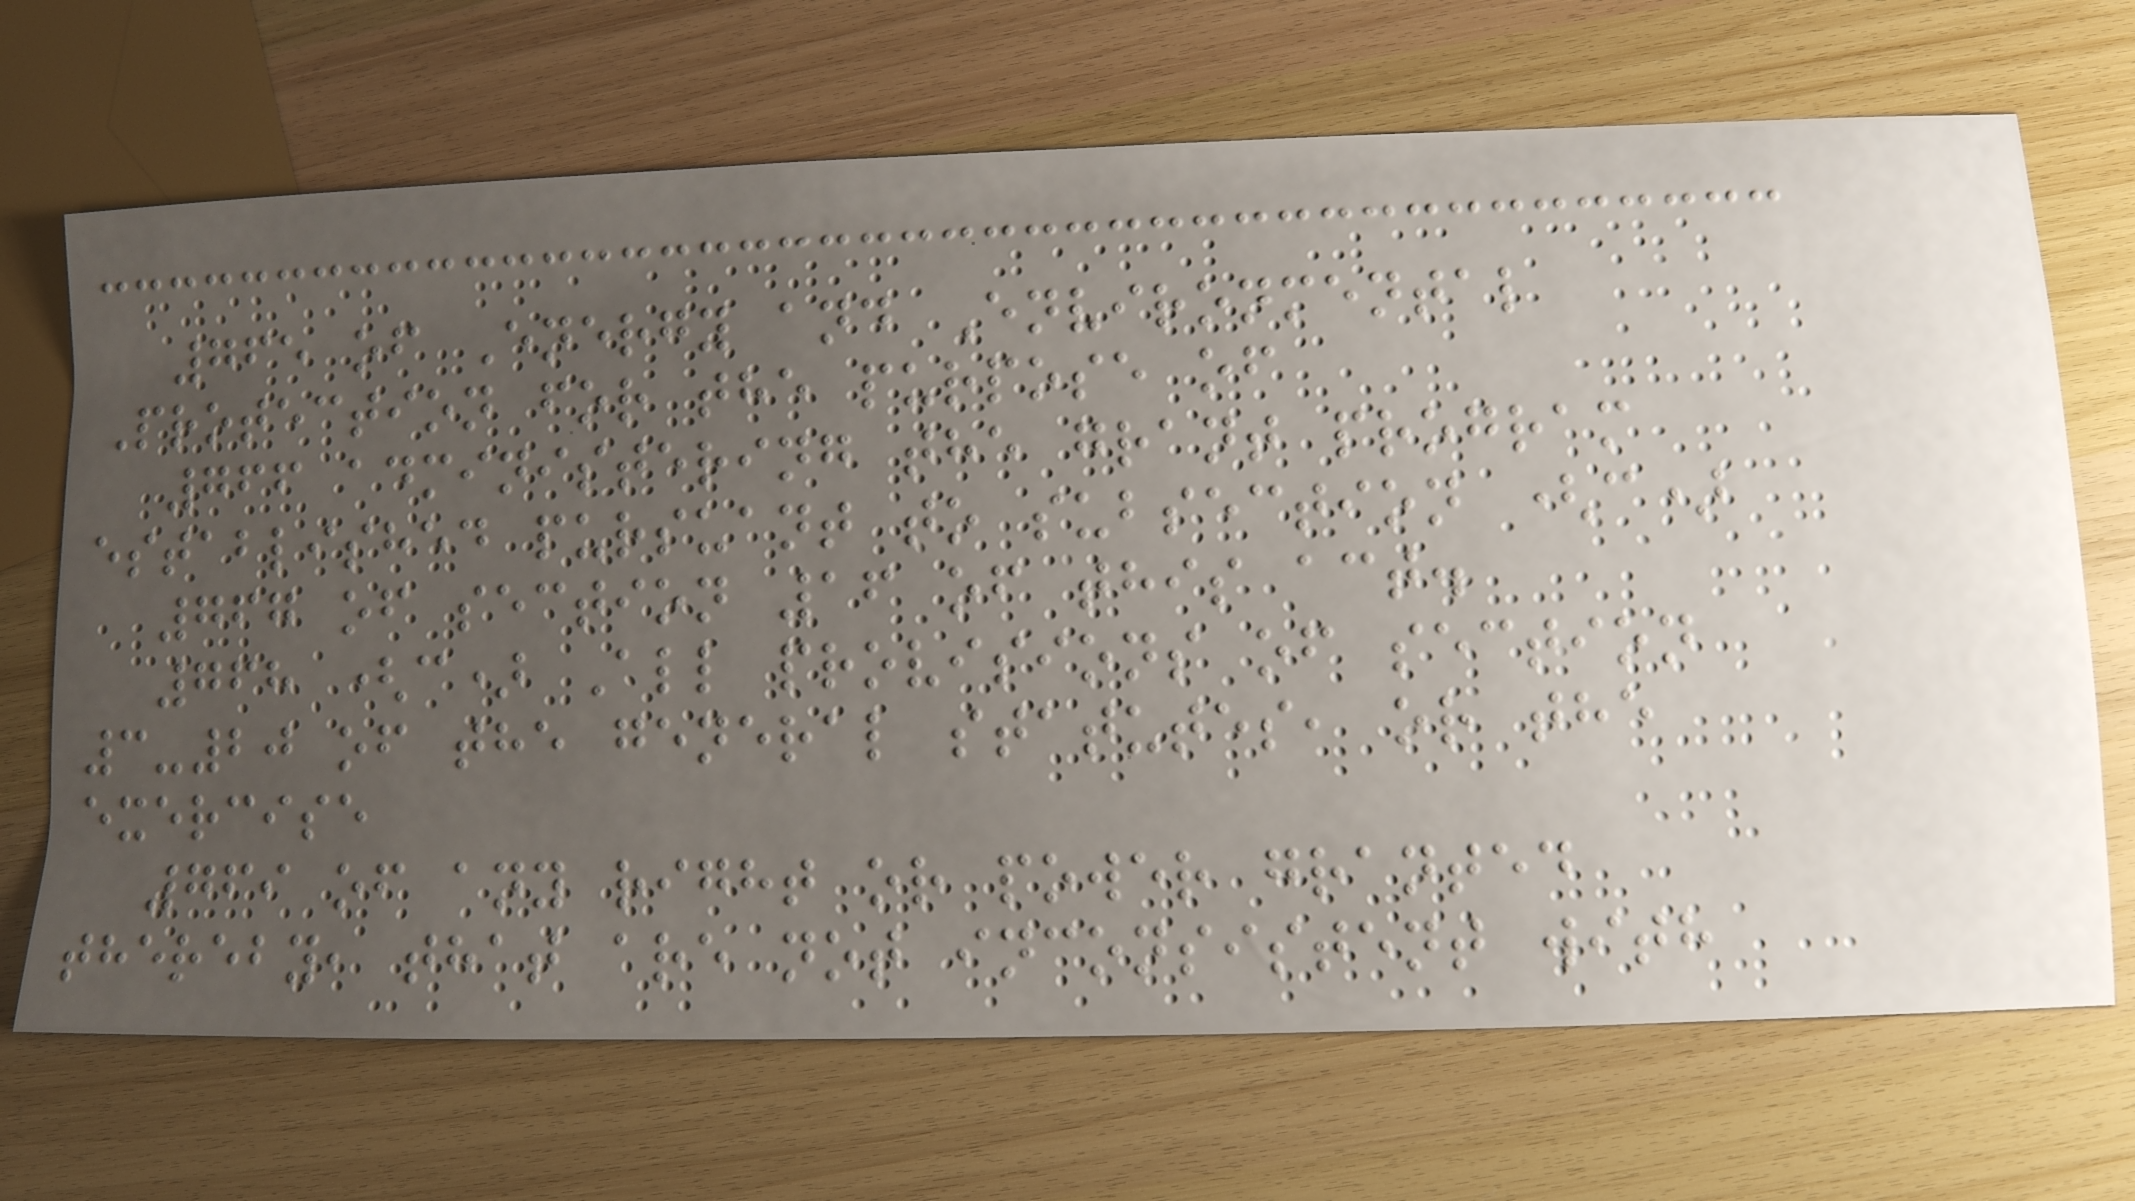765 of Energy and Environmental
Protection for the purpose of
766 administering the grant program
established pursuant to subsection (c)
767 of section 16 of this act.
768 (c) All provisions of section
3-20 of the general statutes, or the
exercise
769 of any right or power granted
thereby, that are not inconsistent with
